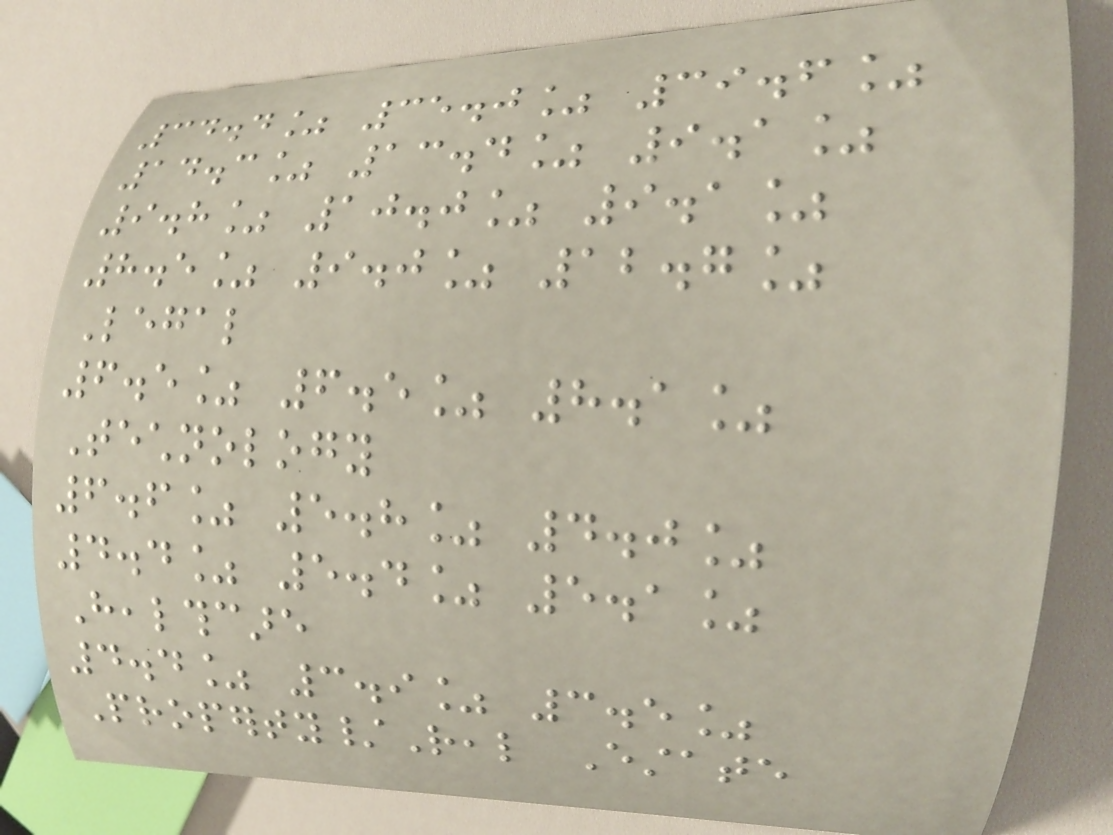34.4% 35.0% 39.6%
14.3% 13.4% 9.1%
9.8% 10.0% 9.1%
8.5% 9.0% 12.7%
Legal
6.5% 6.5% 8.1%
Technology
6.6% 5.8% 4.0%
4.4% 5.4% 5.1%
Healthcare
4.4% 3.9% 3.5%
Property/Real Estate
